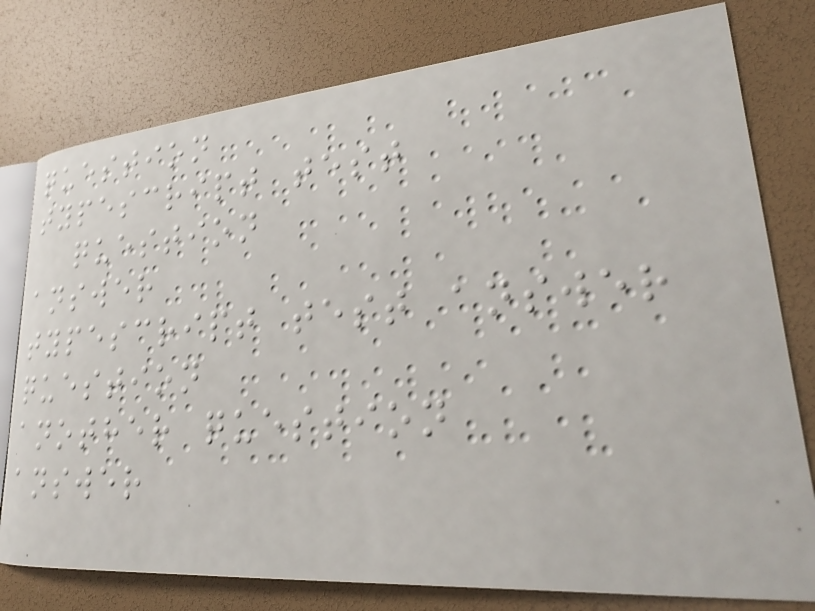question
typescript test
question
answer
typescript test answer
question
another question
answer
